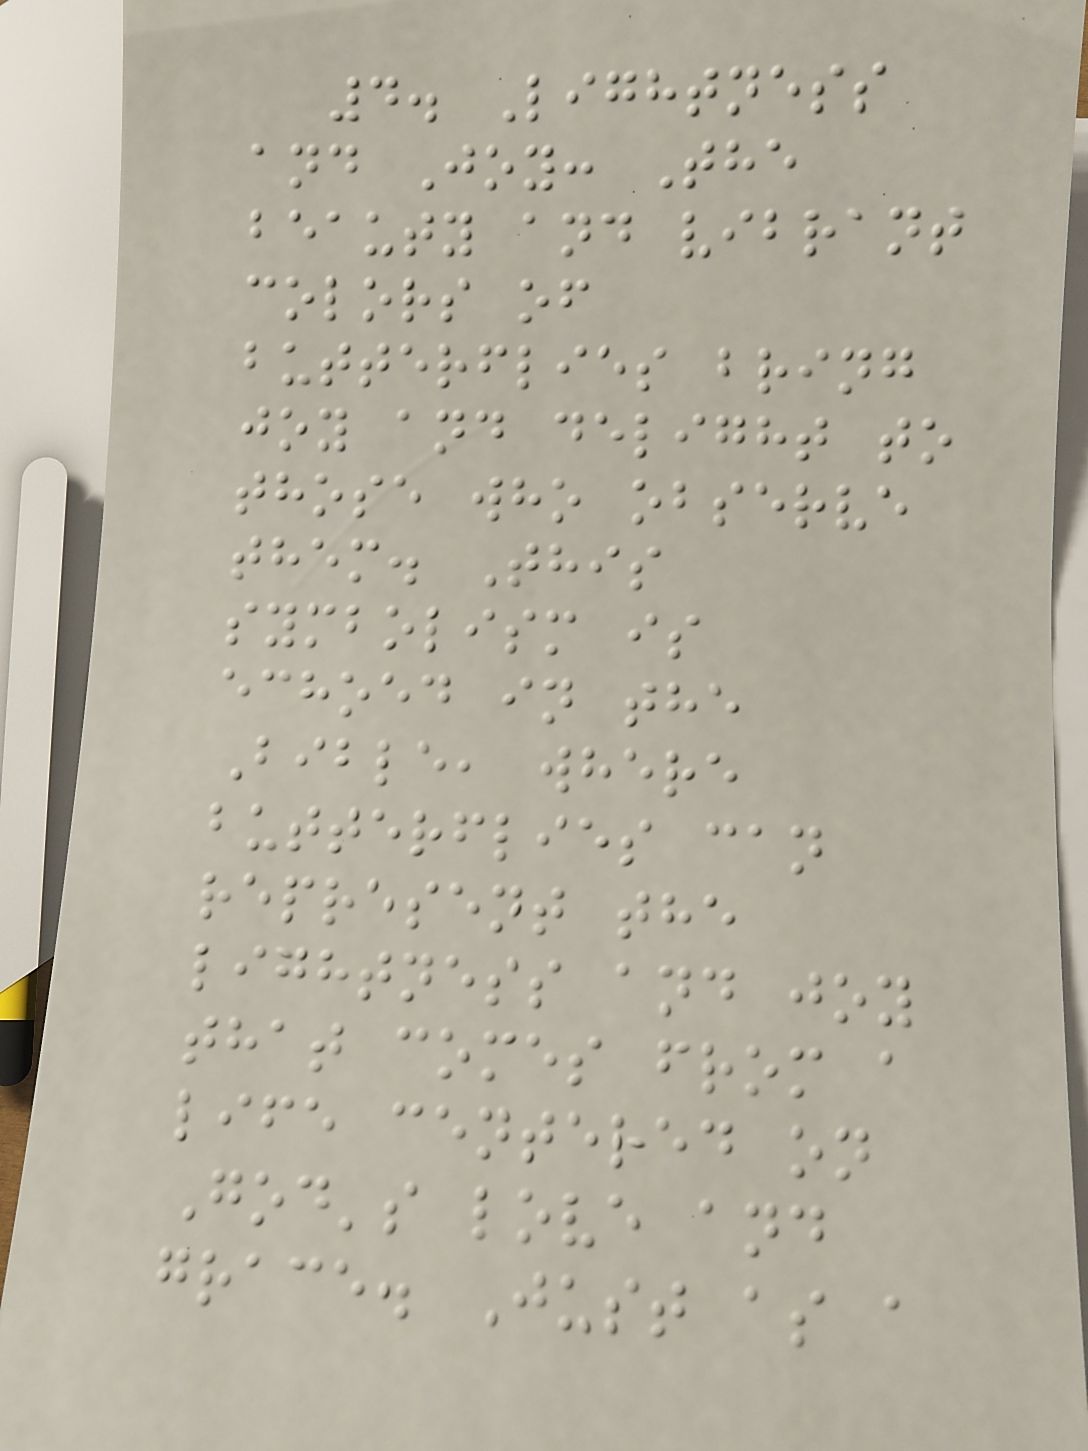4. Lightness
and Joy: The
beauty and vibrant
colors of
butterflies bring
joy and delight to
those who observe
them. This
symbolism is
echoed in the
Bible, where
butterflies can
represent the
lightness and joy
that comes from a
life centered on
God's love and
grace. Just as a
